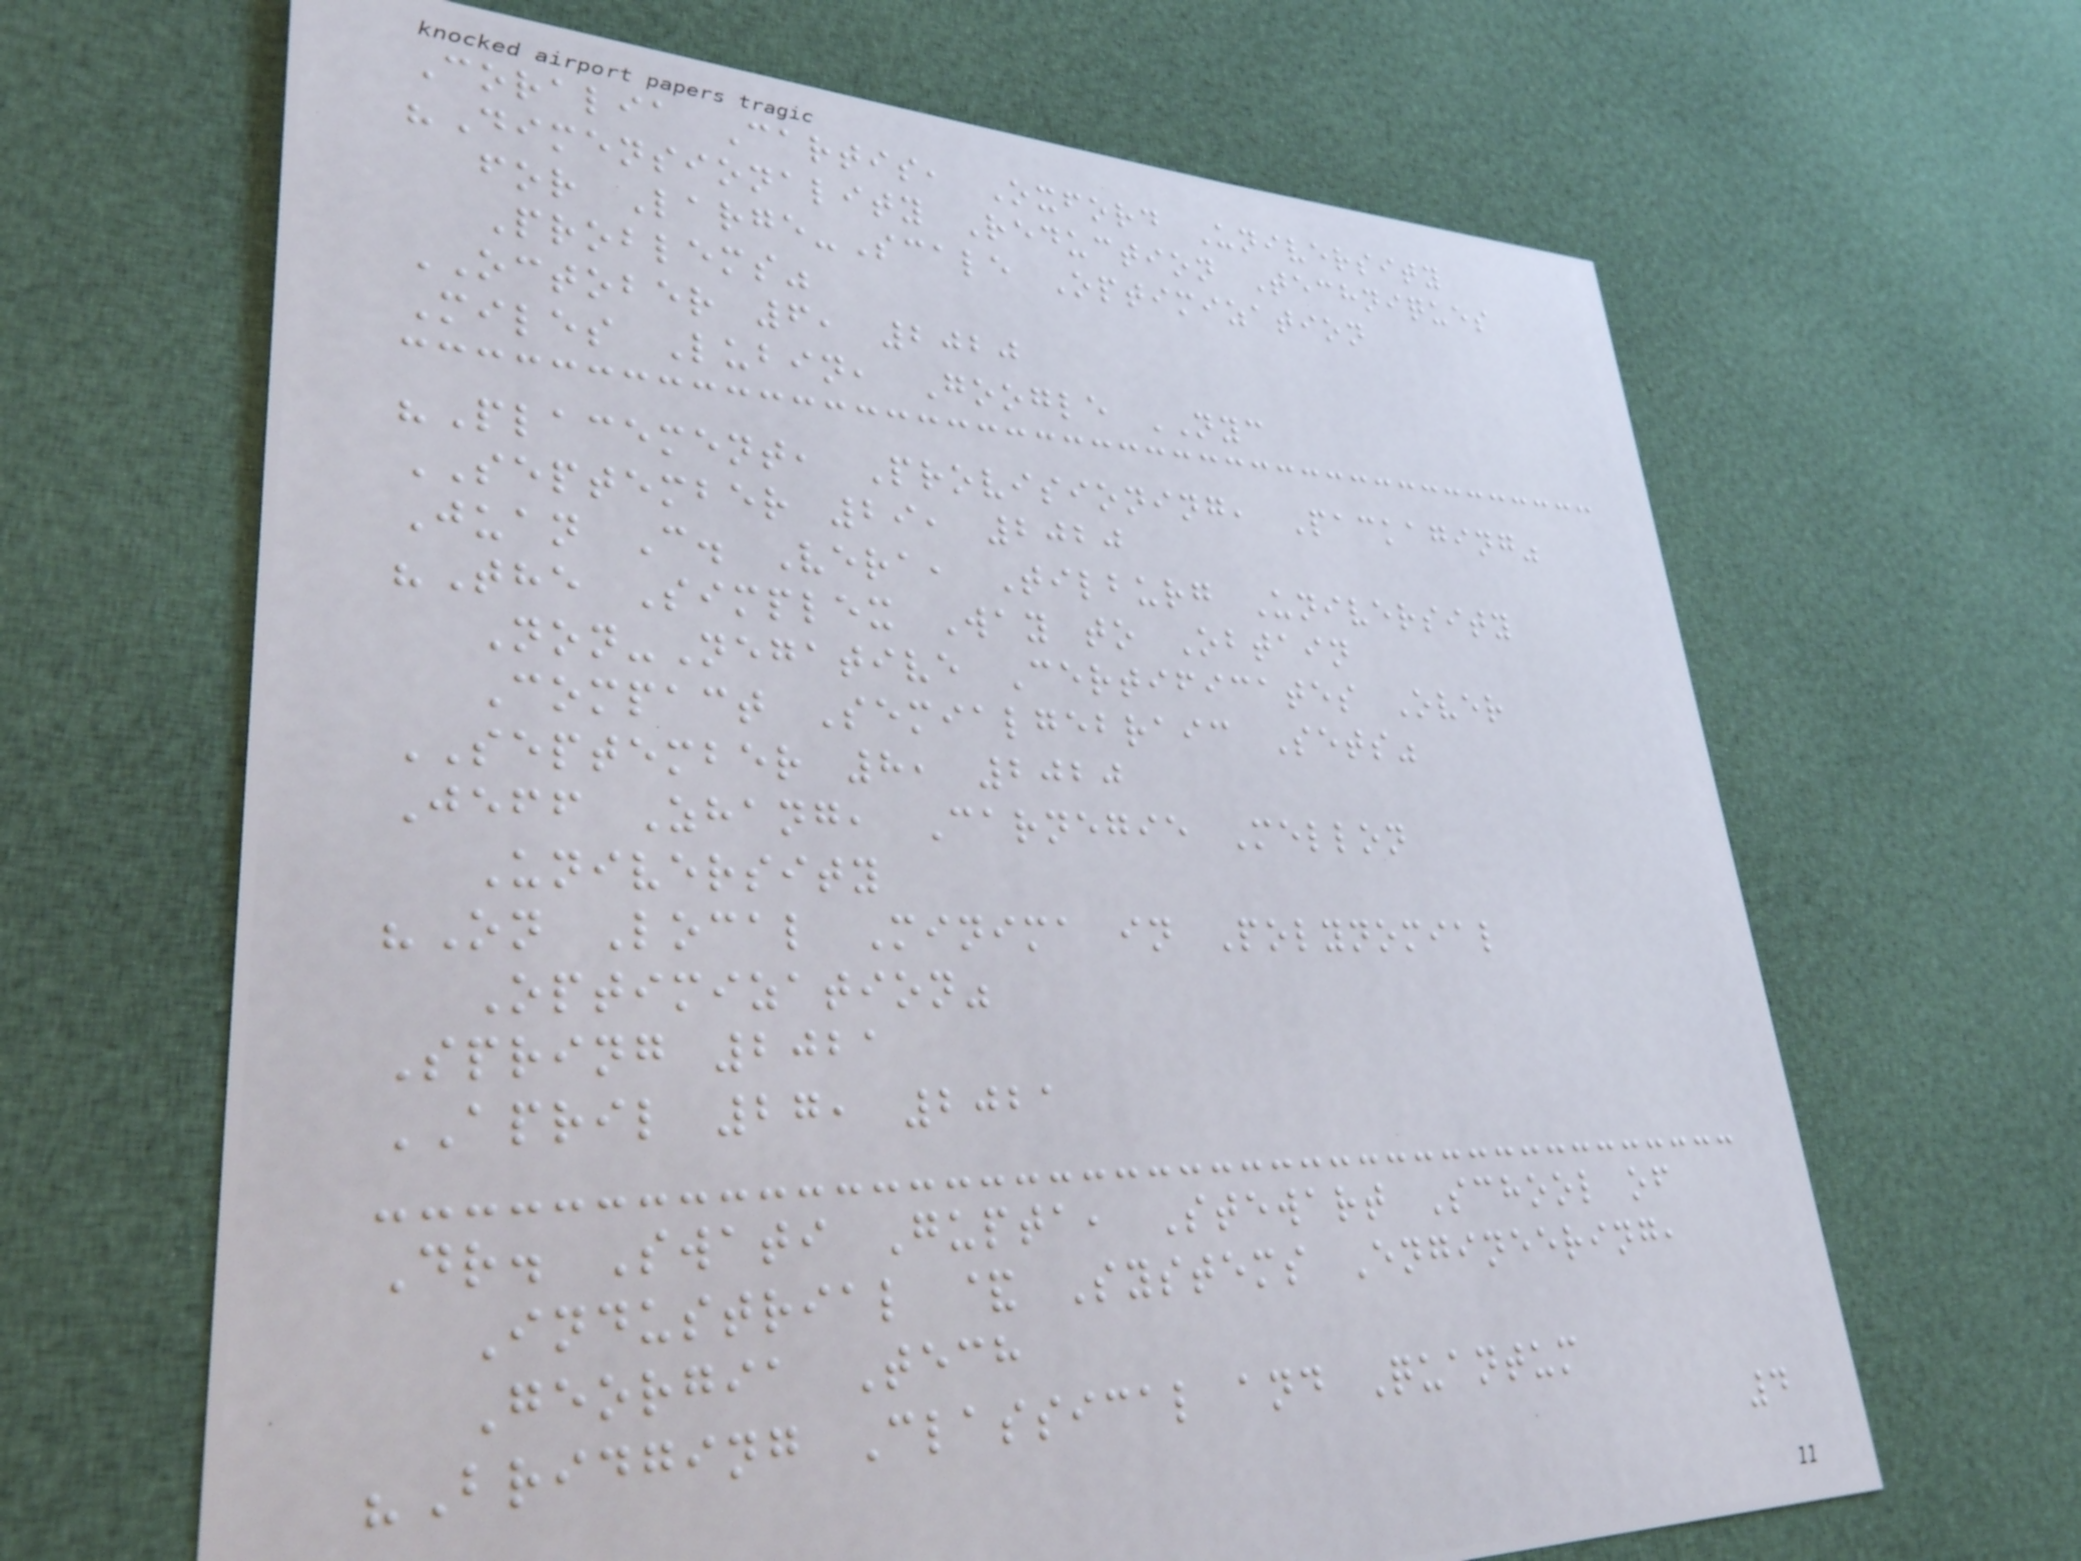Coralia Cartis, Oxford University
"Dimensionality Reduction Techniques
for Large-Scale Optimization
Problems"
OCTOBER 6, 2020
Miles Lubin, Google NYC
"Placement, Provisioning, Packaging"
SEPTEMBER 29, 2020
Juan C. Vera, Tilburg University
"The Simplex Way to Obtain
Non-Negative Certificates Over
Compact Semialgebraic Sets"
SEPTEMBER 8, 2020
Jeff Zhang, Carnegie Mellon
University
"On Local Minima in Polynomial
Optimization"
Spring 2021
APRIL 27, 2021
Dr. Swati Gupta, Stewart School of
Industrial & Systems Engineering,
Georgia Tech
"Bridging Classical and Quantum
4
